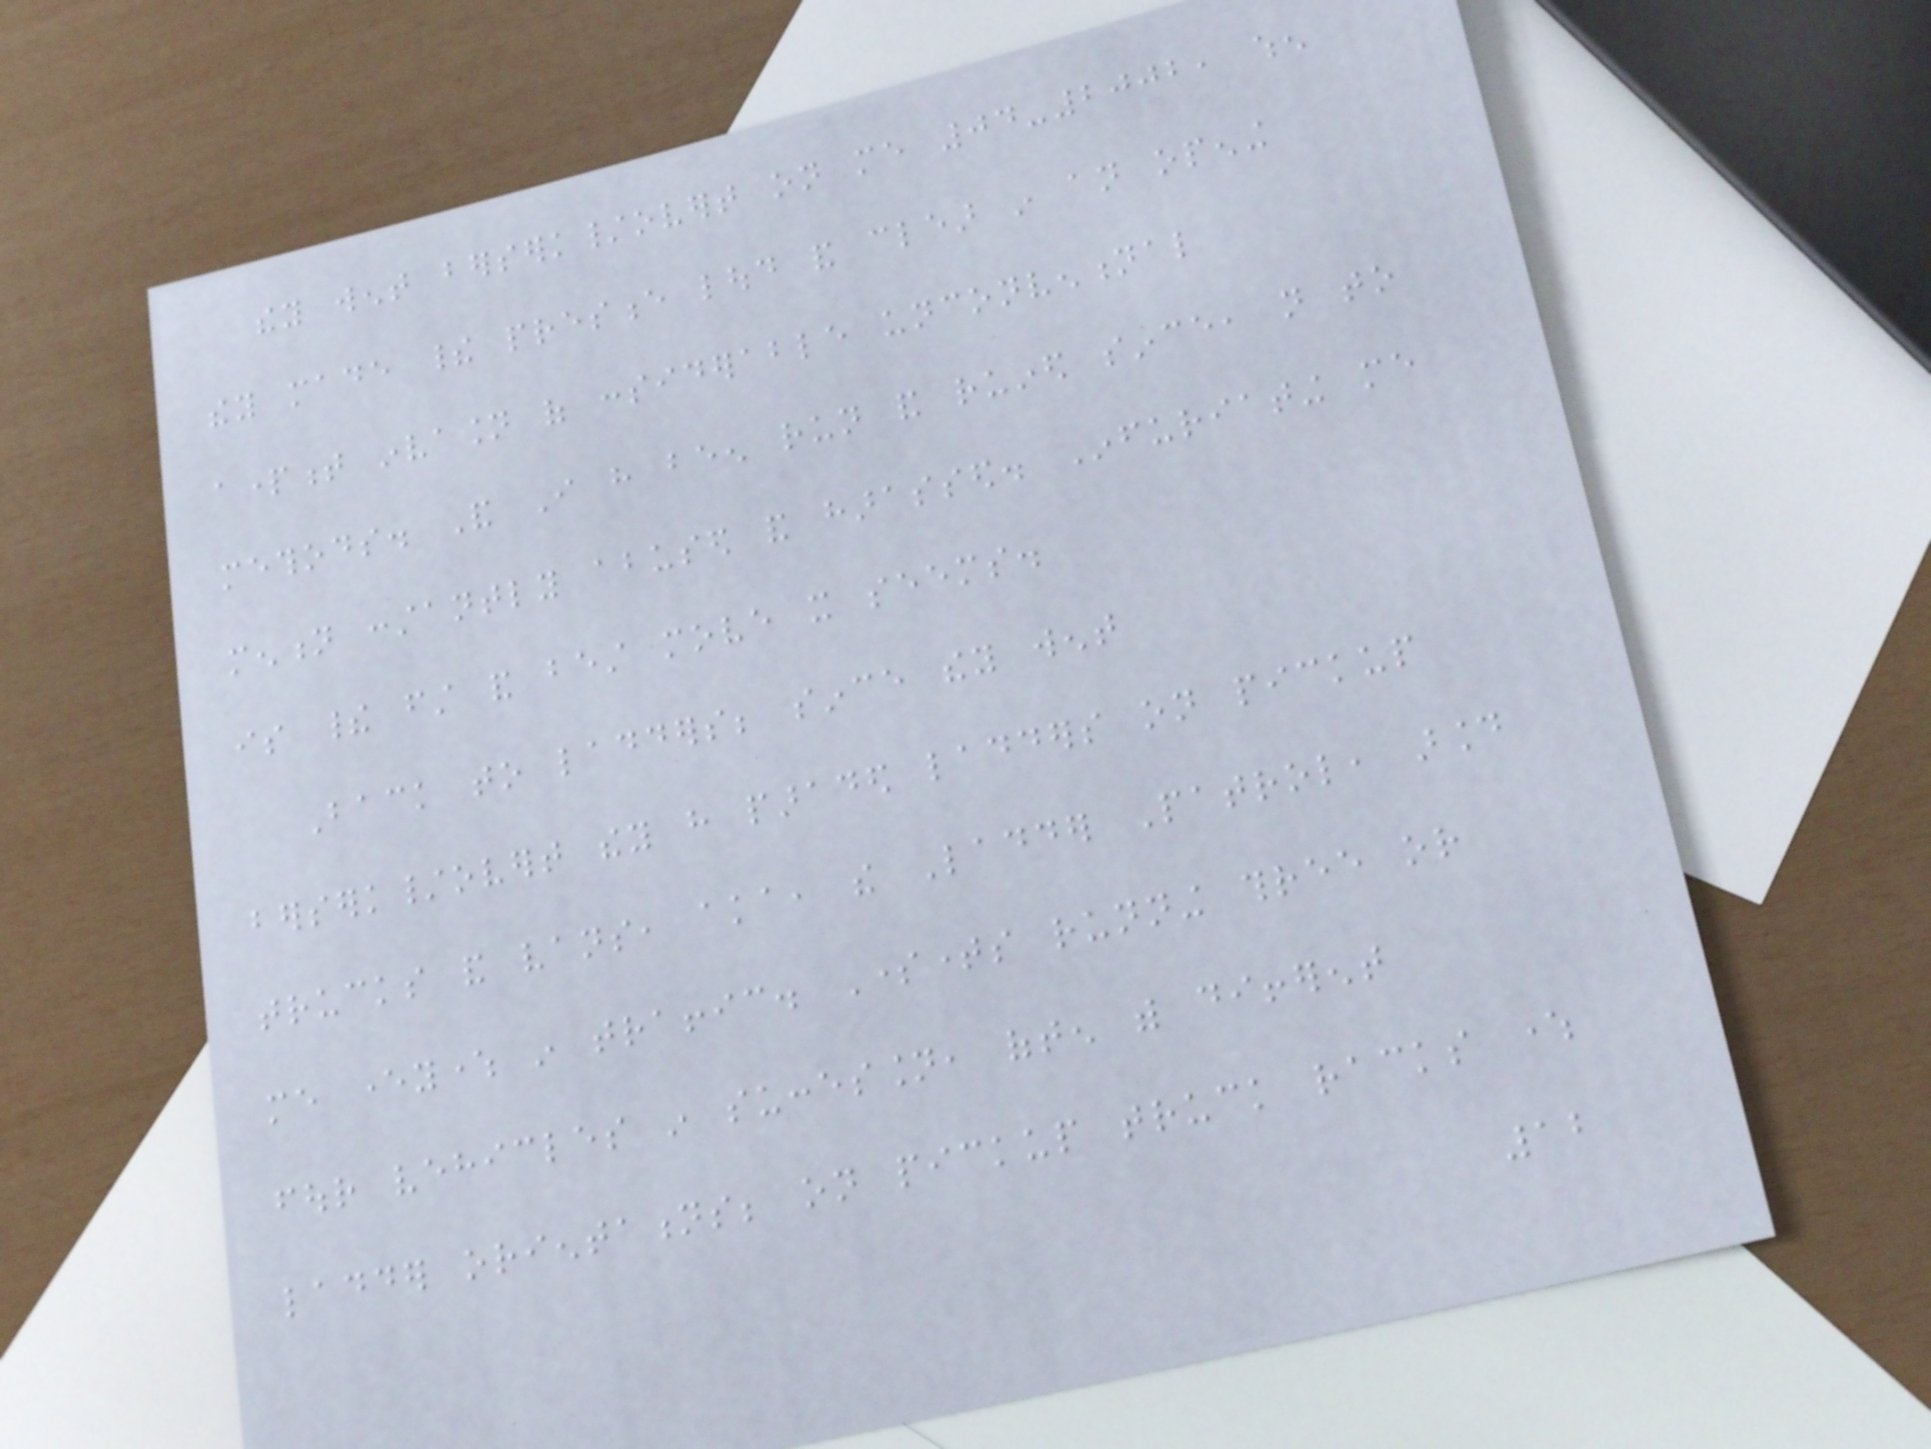they went berserk/overt on me 04-2002, when
they made their presence loud and clear in an opening
apartment invasion of considerable unconventional
methods. And I have been run and ruined since, not to
mention constantly abused and harassed. Infuriating me
is their first and best move it seems.
Back to ladders; since they went
berserk/overt they have paraded ladders on pickup
trucks and vans, aka, the Ladder Patrol, around
me everywhere in traffic. Sometimes running three or
four vehicles in succession, often with different
ladder orientations; on pickup truck racks where
12
